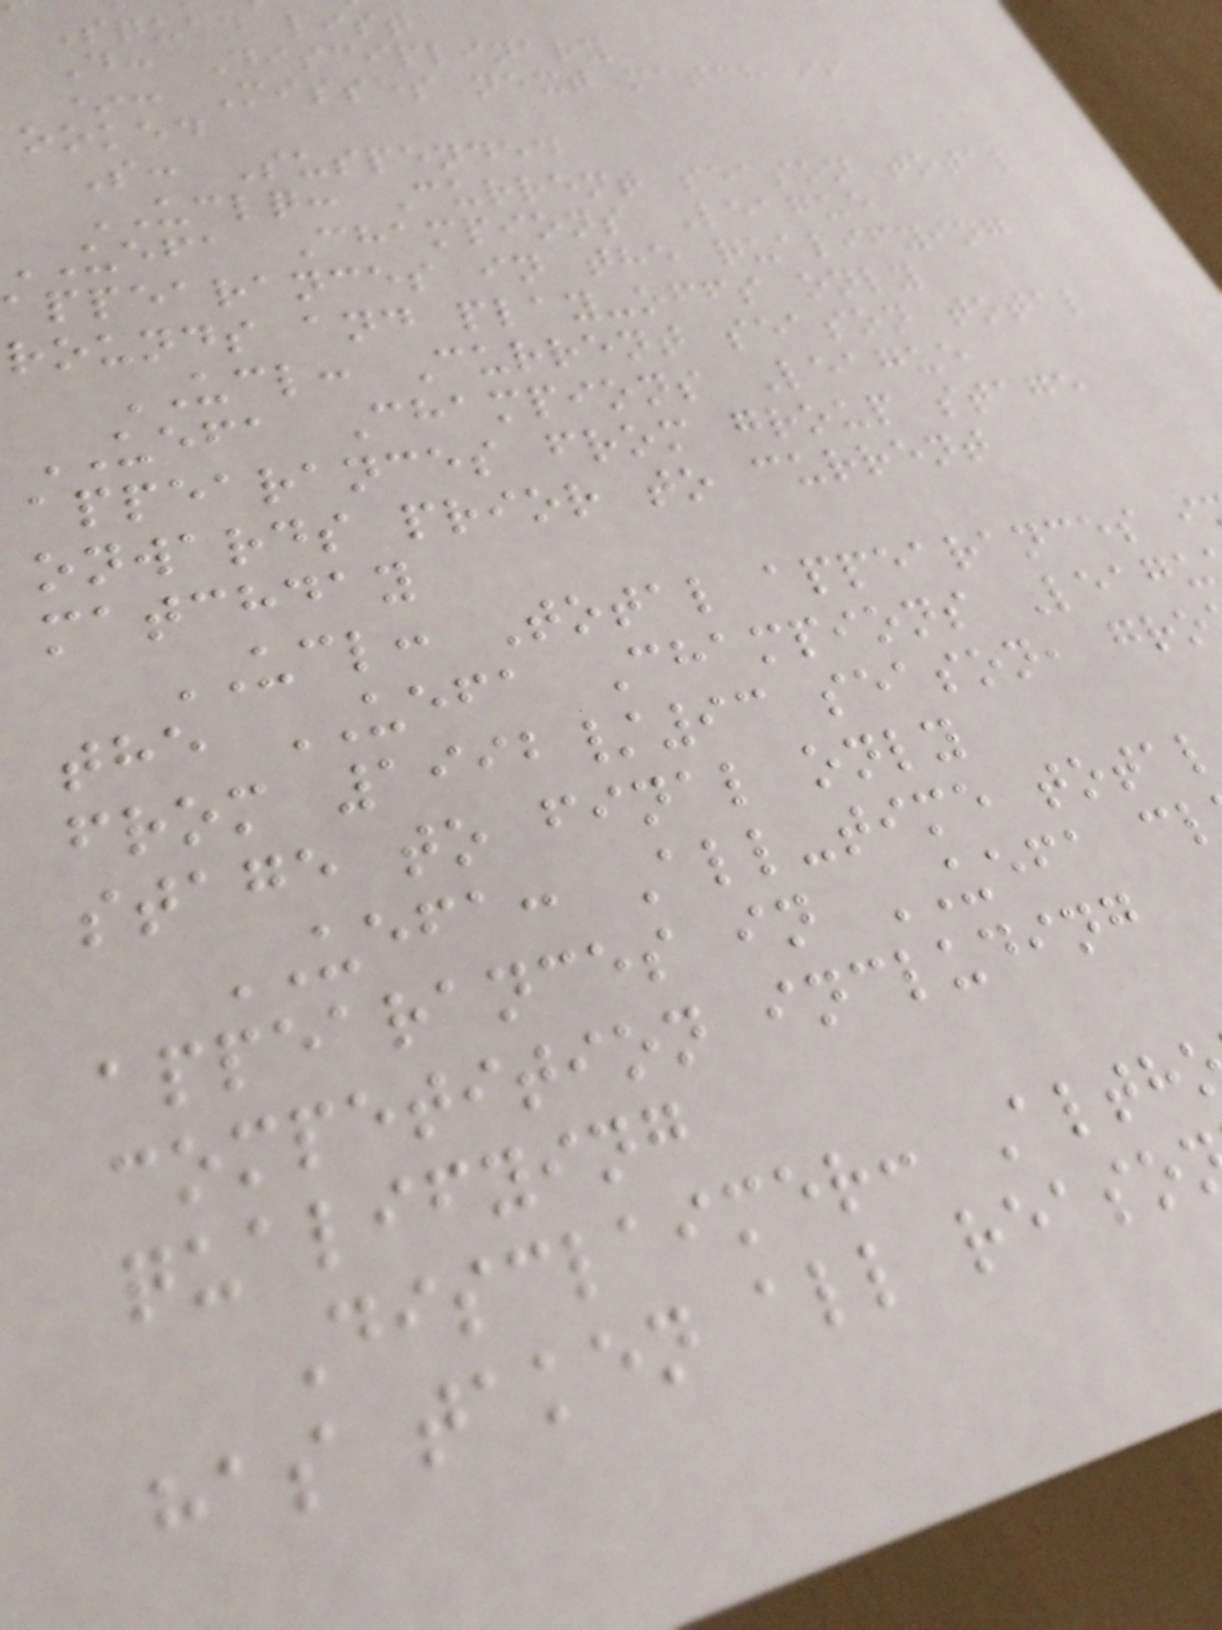Squad list
D: Disciplinary
*: Misses next match if
ooked
S: Suspended
UCLQ: Current season total
uefa Champions League
appearances in the qualifying
rounds and play-offs only
UCL: Current season total
UEFA Champions League
appearances from group stage
onwards prior to current
matchday
UCL: Total appearances i
the UEFA Champions Leagu
from 1992/93 season, gro
stage to final only
UEFA: All-time total
appearances in UEFA cl
competition including
qualifying
Disclaimer: Alth
has taken all reaso
